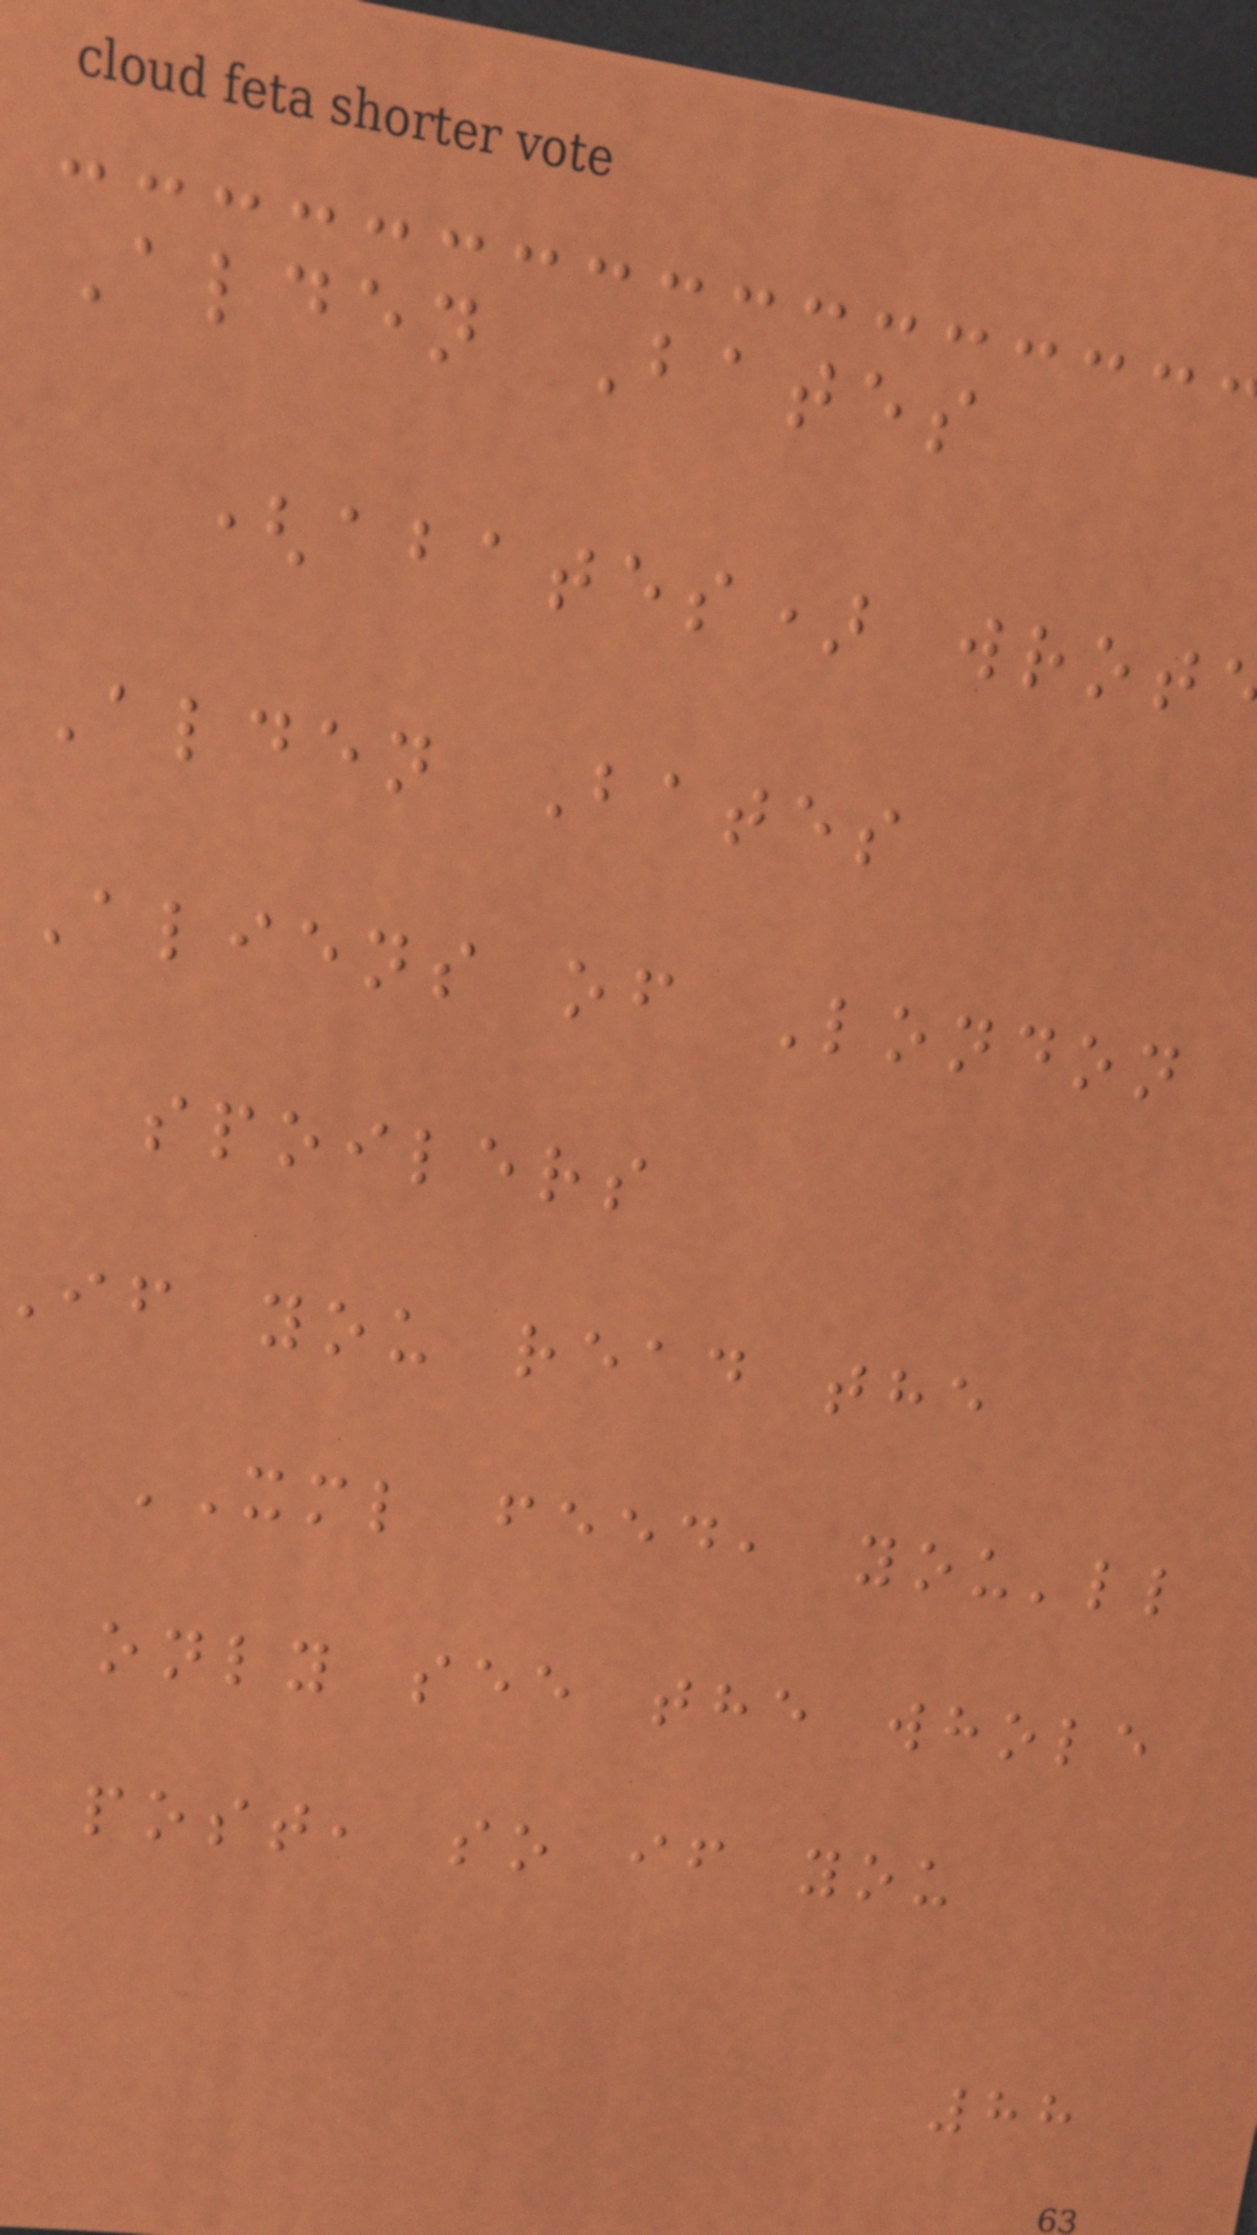Alden Bates
(abates) wrot
Alden Bates
Aliens of London
spoilers
if you read the
XML feed, you'll
only see the whole
post, so if you
88
